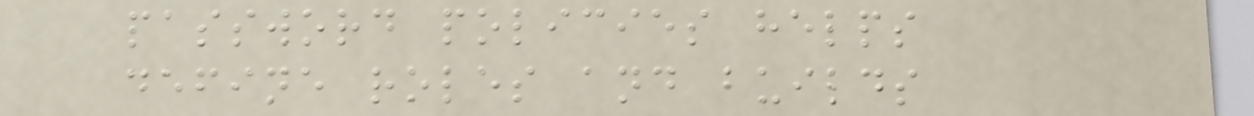password policies helps
define roles and builds
